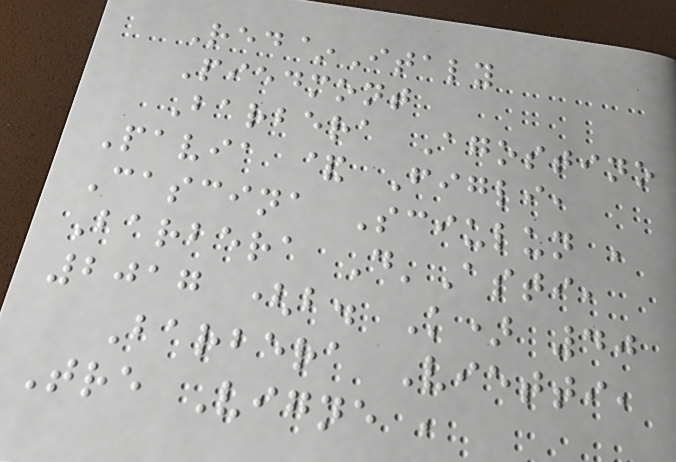Red~Italy
Piedmont
Barbera Agostino
Pavia & Figli,
Cascina Sciulun ,
Barbera D'Asti,
2017 (b. K) 40
Barbera Vietti,
Tre Vigne ,
